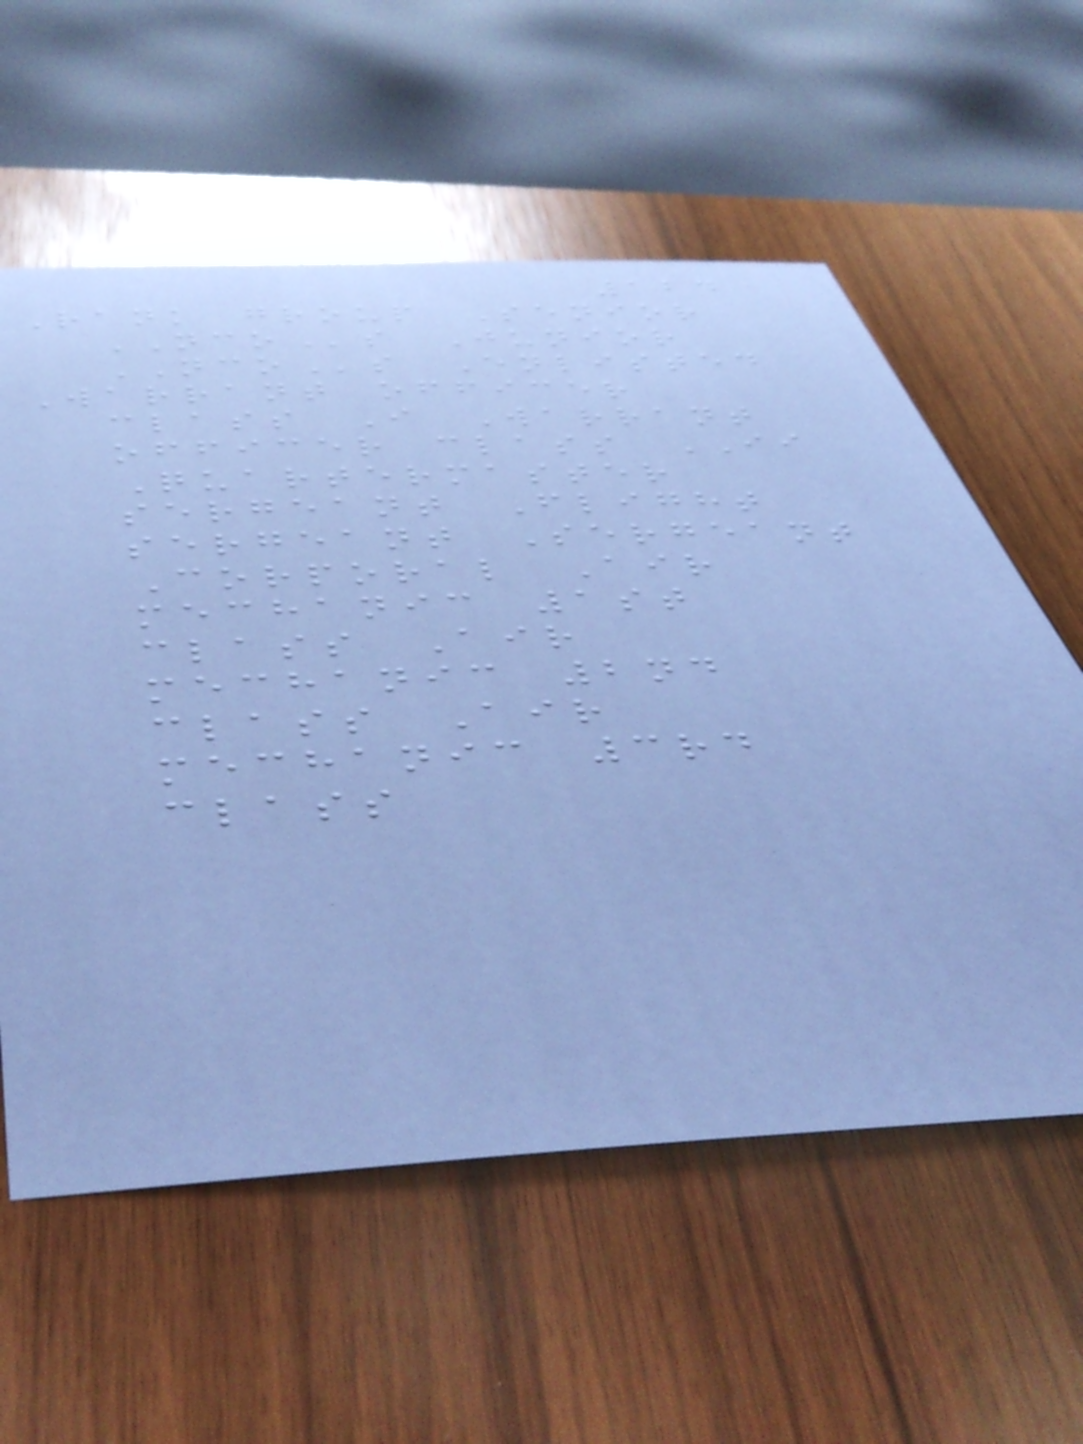124
Rank group Senior
NCOs Junior
NCOs Enlisted
Warrant officer
class I Warrant
officer class II
Quartermaster
sergeant Flight
sergeant Sergeant
Corporal Air
mechanic 1st
class Air
mechanic 2nd
class Air
mechanic 3rd
class
